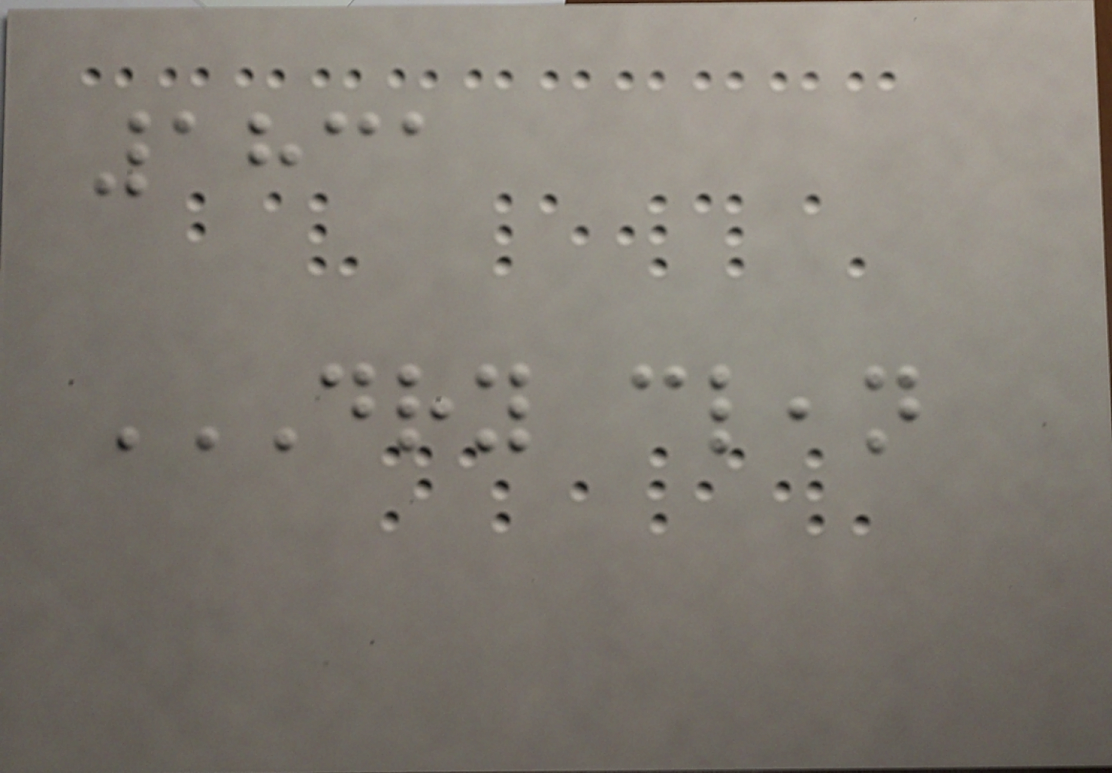1831
DRY CLEAN
